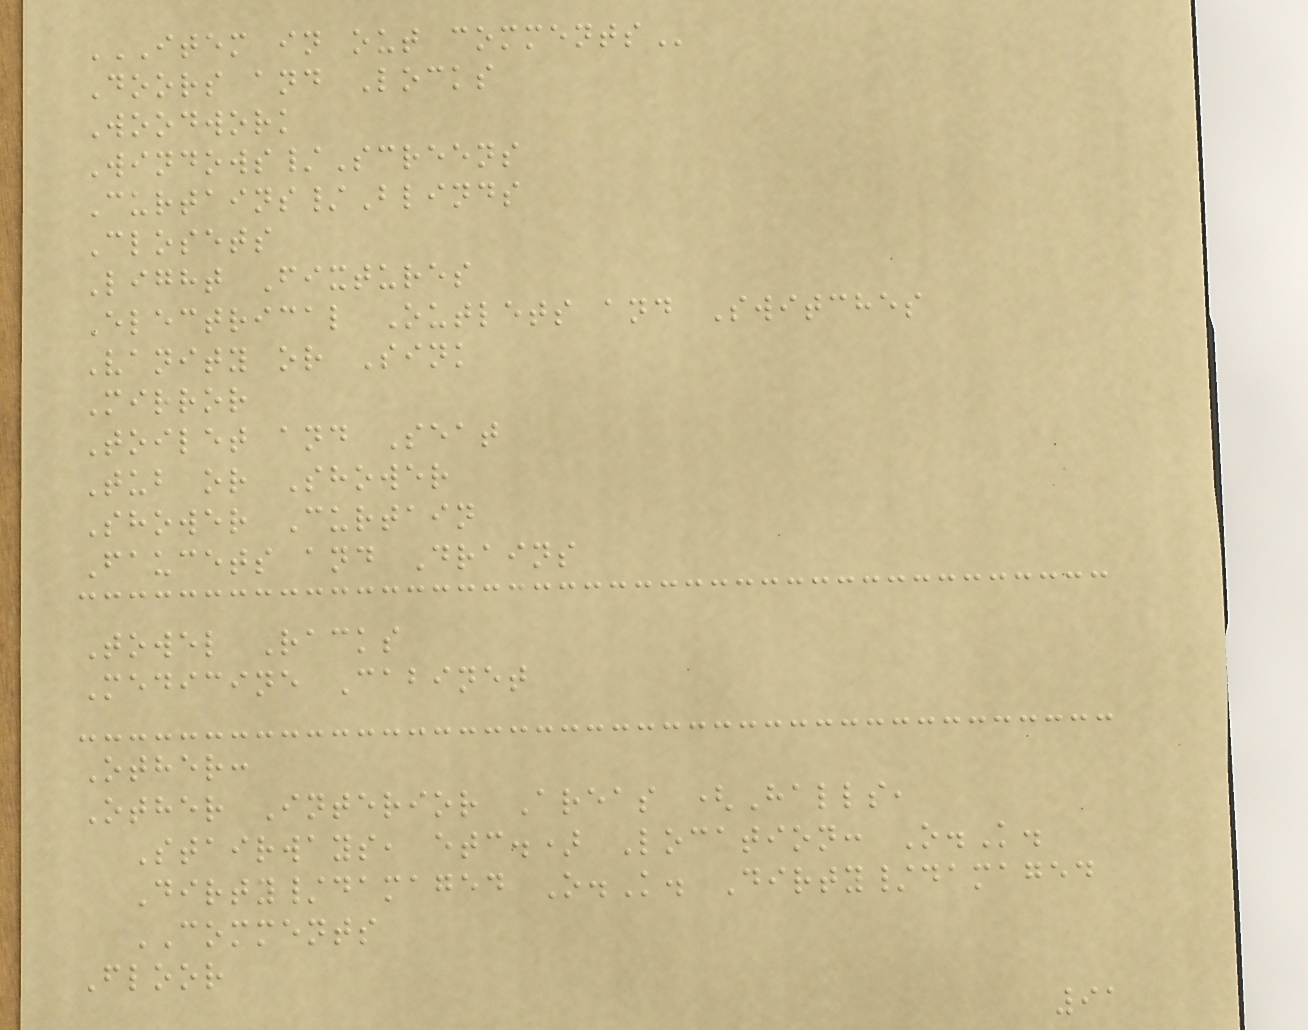ITEM IN OUT COMMENTS
Doors and Locks
Woodwork
Windows/Screens
Curtains/Blinds
Closets
Light Fixtures
Electrical Outlets and Switches
Vanity or Sink
Mirror
Toilet and Seat
Tub or Shower
Shower Curtain
Faucets and Drains
Towel Racks
Medicine Cabinet
Other:
Other Interior Areas (Halls,
Stairways, etc.) Location: O.K.
Dirty/damaged O.K. Dirty/damaged
COMMENTS
Floor
91
